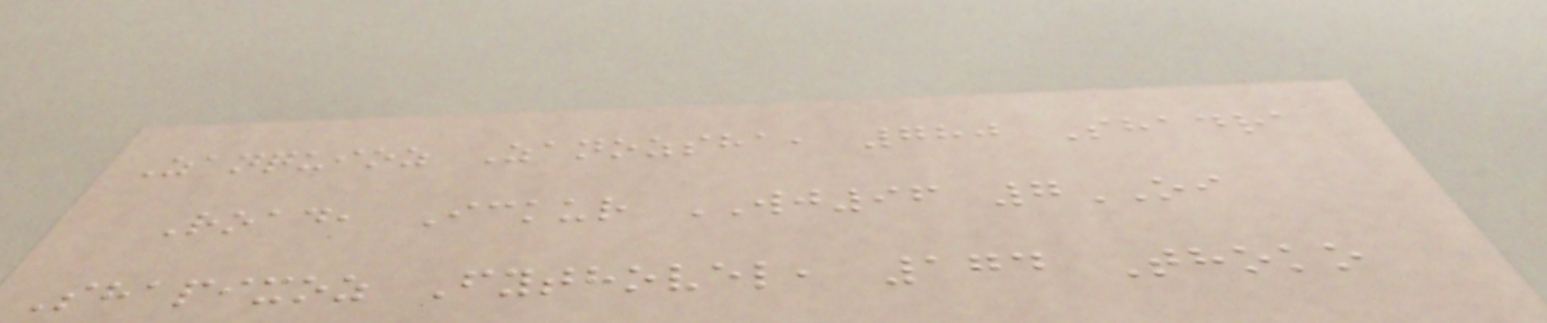Zanquioz Zanozsha, 780 Shadra
Road, Ickur WJ96 7OI
Shapixoz Fythovel, 174 Thoko
